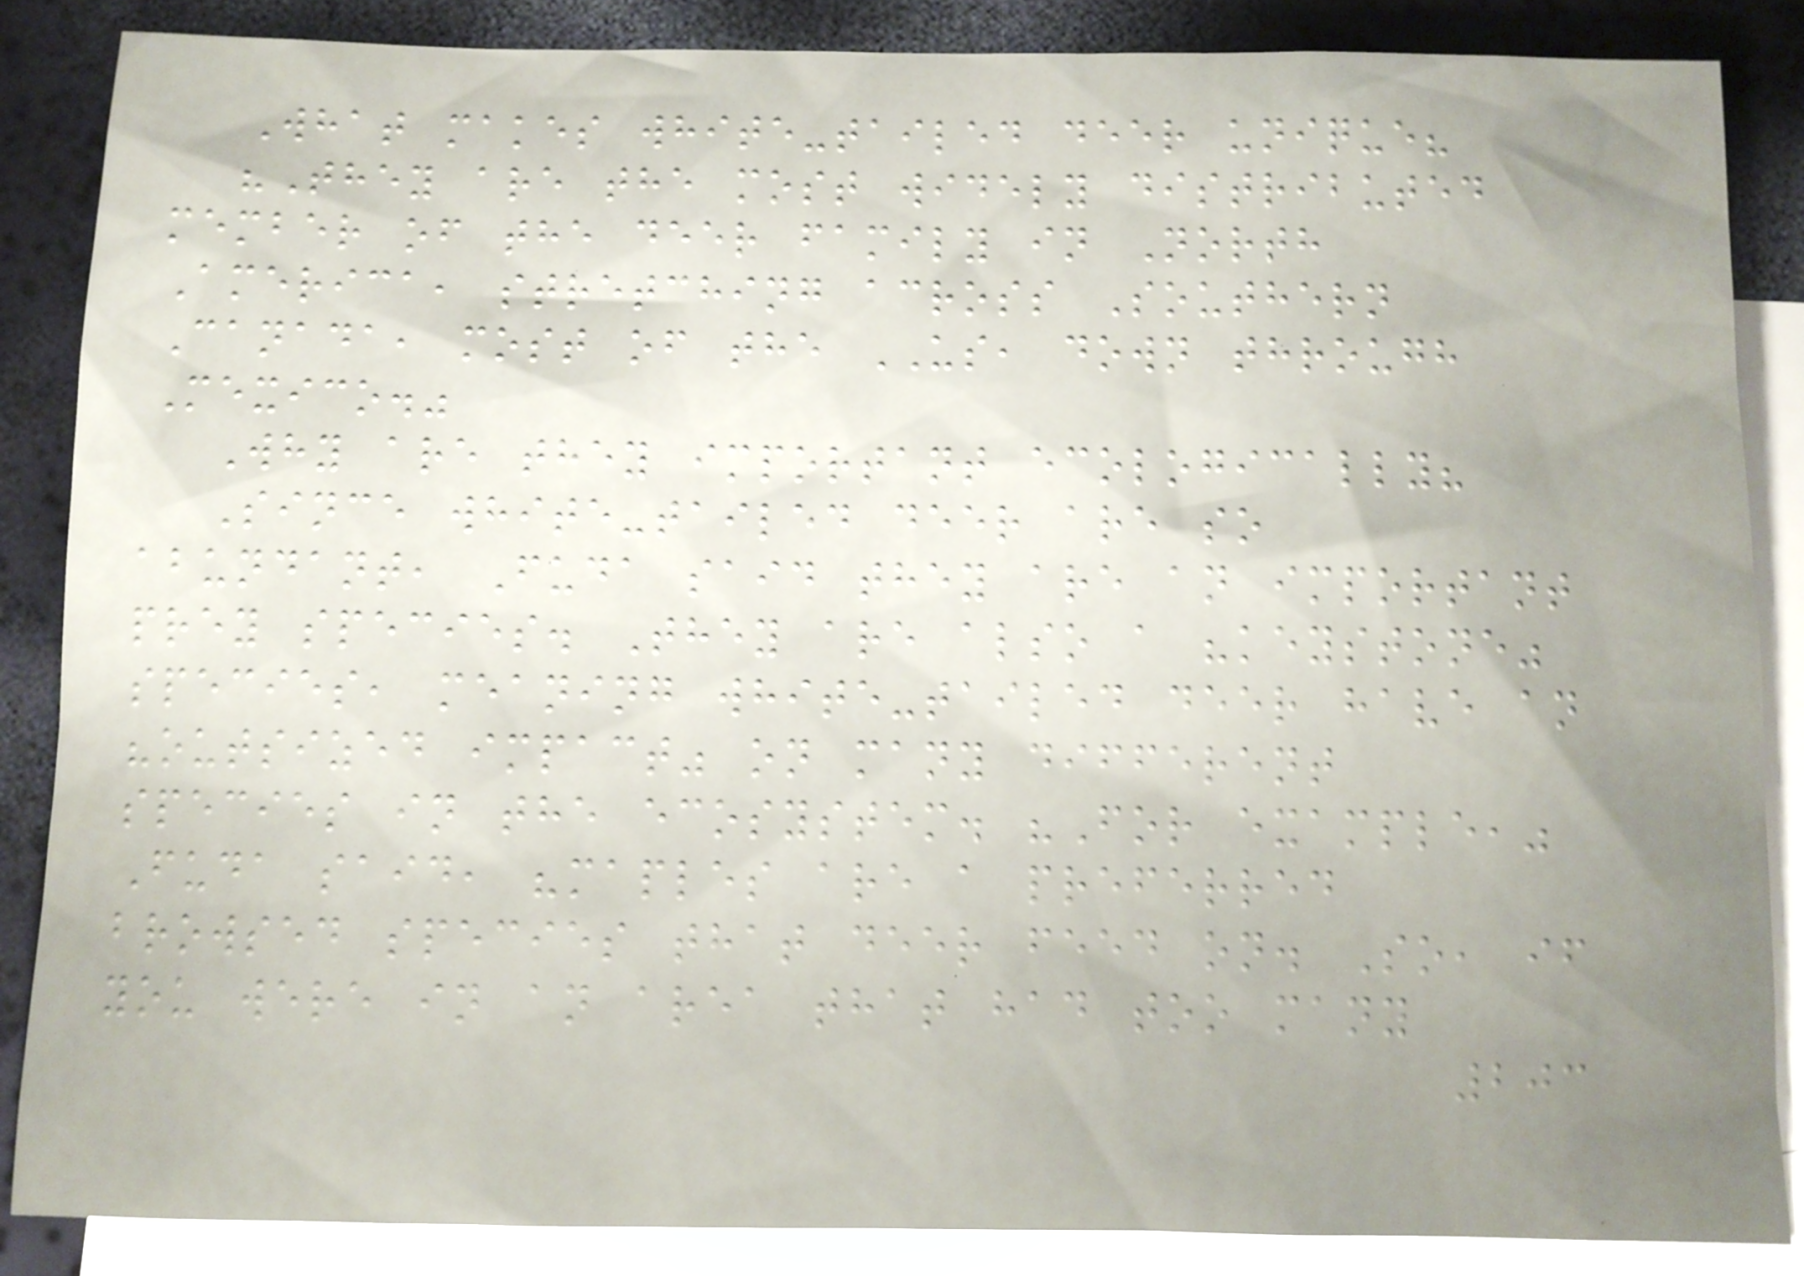What makes white-tailed deer unique?
"They are the most widely distributed
member of the deer family in North
America, stretching across Southern
Canada, most of the US, down through
Mexico."
Why are they important ecologically?
Since white-tailed deer are so
abundant, Fuda said they are an important
prey species. They are also a "keystone"
species, meaning white-tailed deer have an
"outsized impact" on many different
species in the ecosystem. "For example,"
Fuda said, "maples are a preferred
browsed species that deer feed on. So, if
you were in an area that had too many
203
